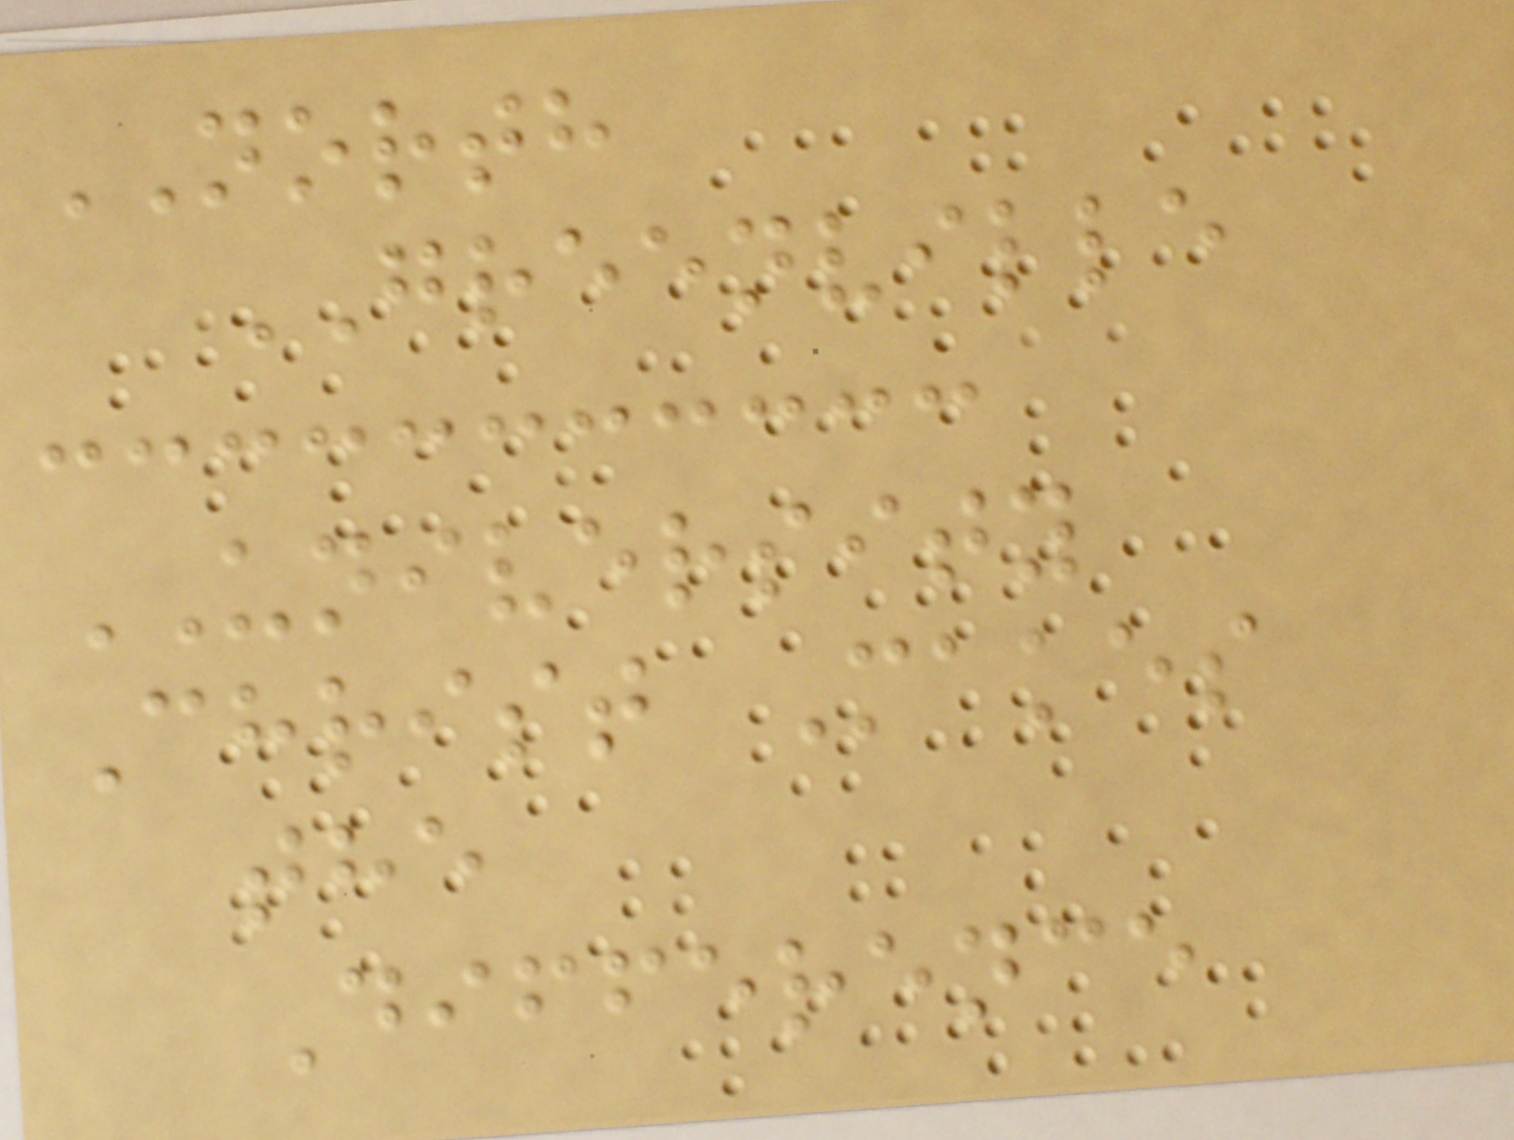NORTH
GREENVILLE
UNIVERSITY
Christ Makes
the
Difference
